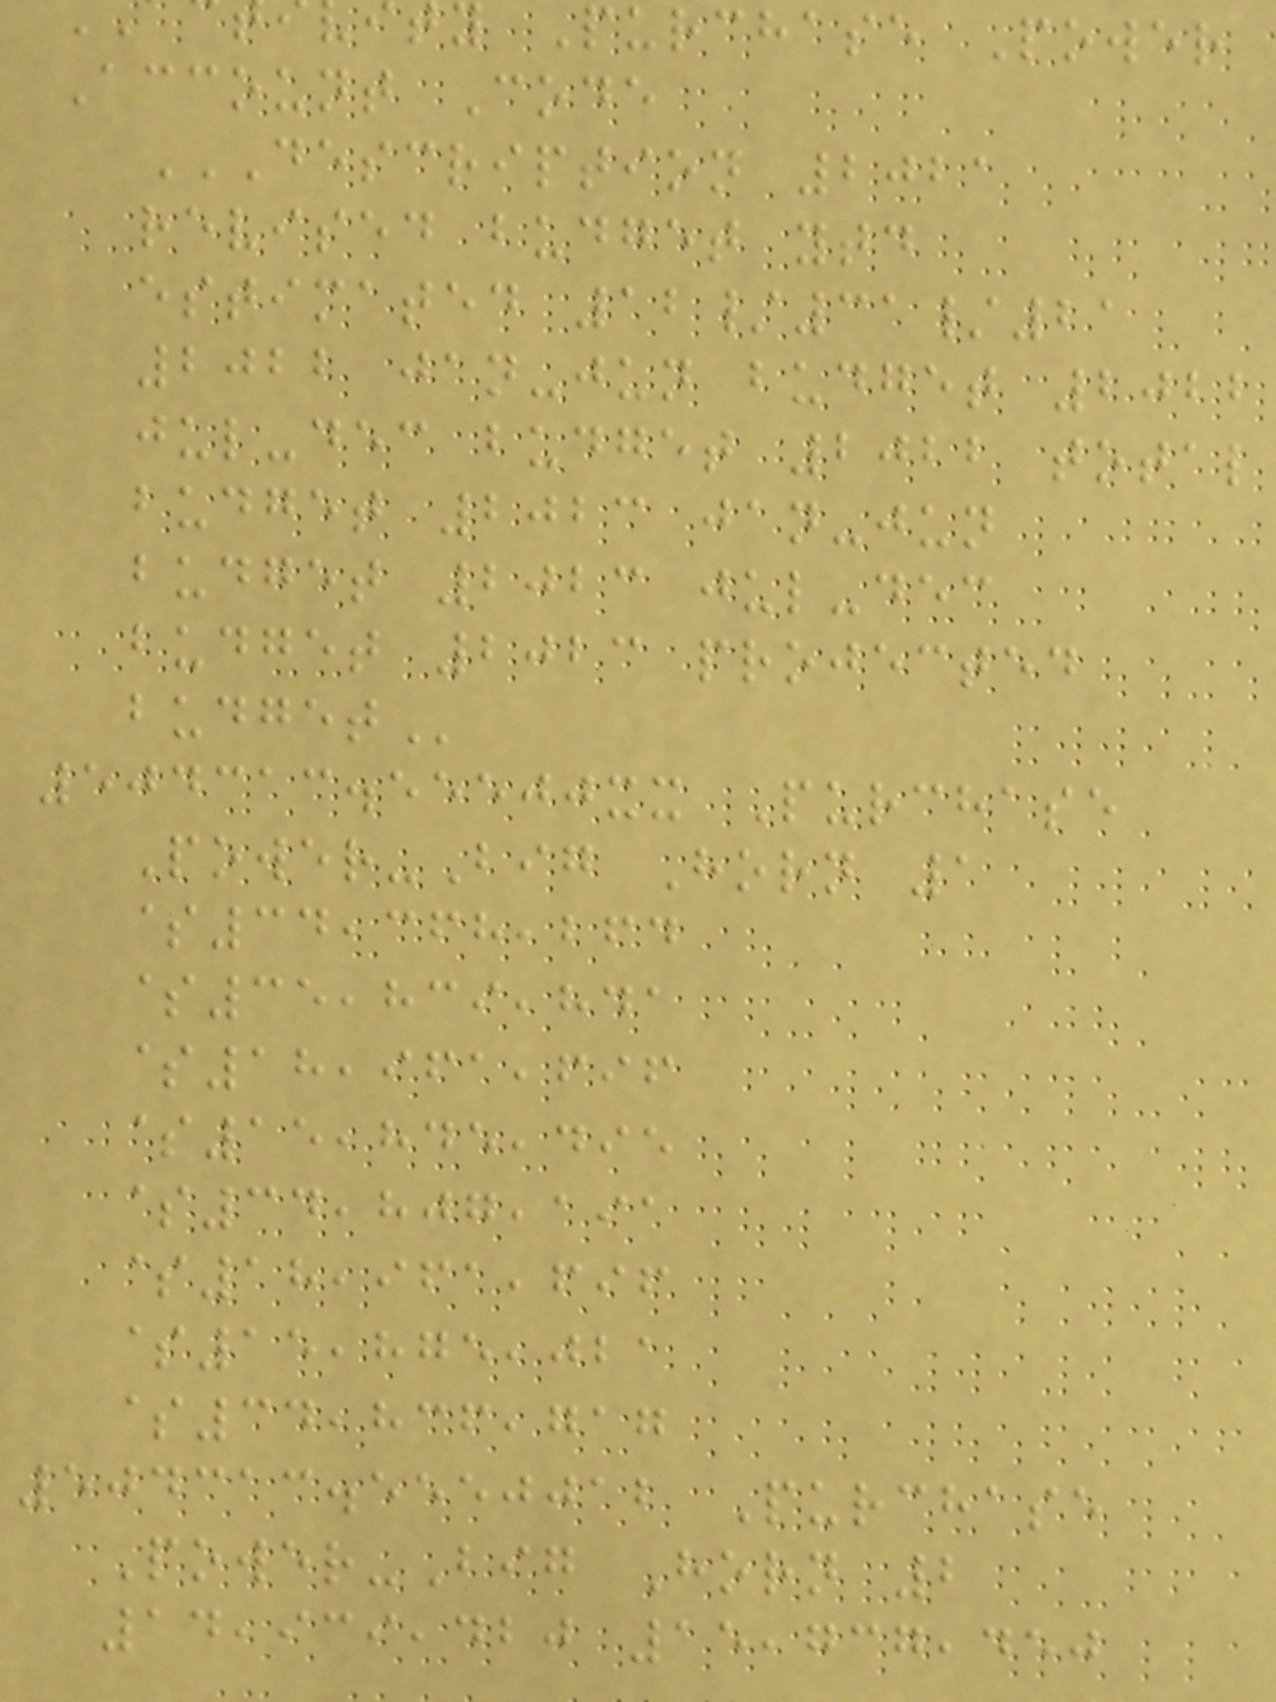Purchase Power
Account Code
DESCRIPTION 2021
revised budget ytd
estimated 12/31/21
2022 jan-jun budget 2022
jul-dec budget 2022 total
budget 2023 jan-jun
budget 2023 jul-dec
budget 2023 projected
504313.55500xx Purchase
Power-Big Horn 1
$34,368,264
$35,839,841
$18,961,696
$15,845,495
$34,807,191
$18,961,696
$15,875,021
$34,836,717
504313.5550012 Purchase
Power-Big Horn 2
14,939,420 15,737,450
